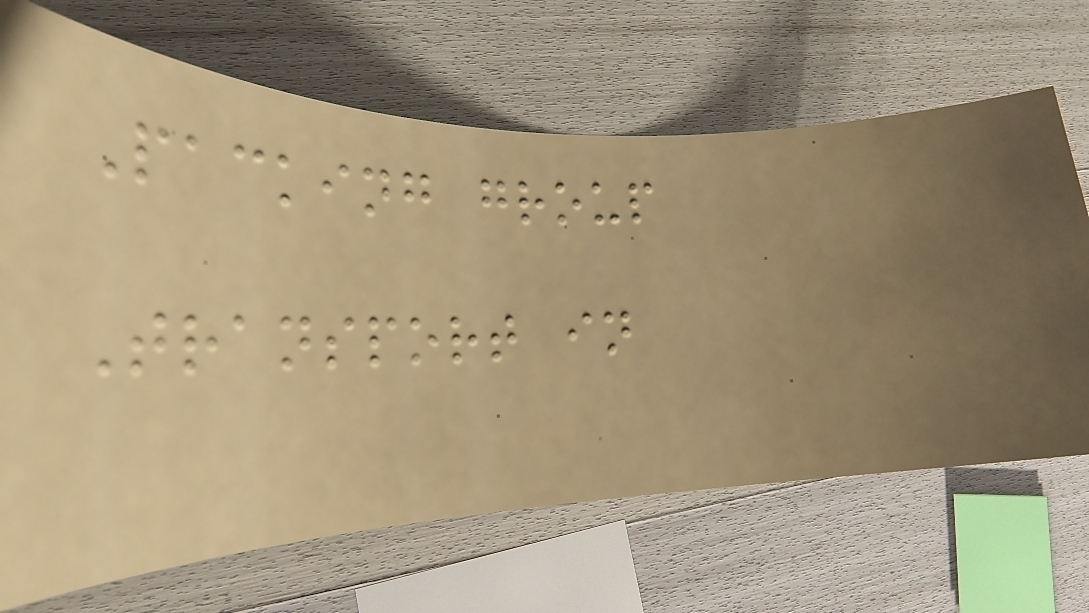Packing group
Transport in
